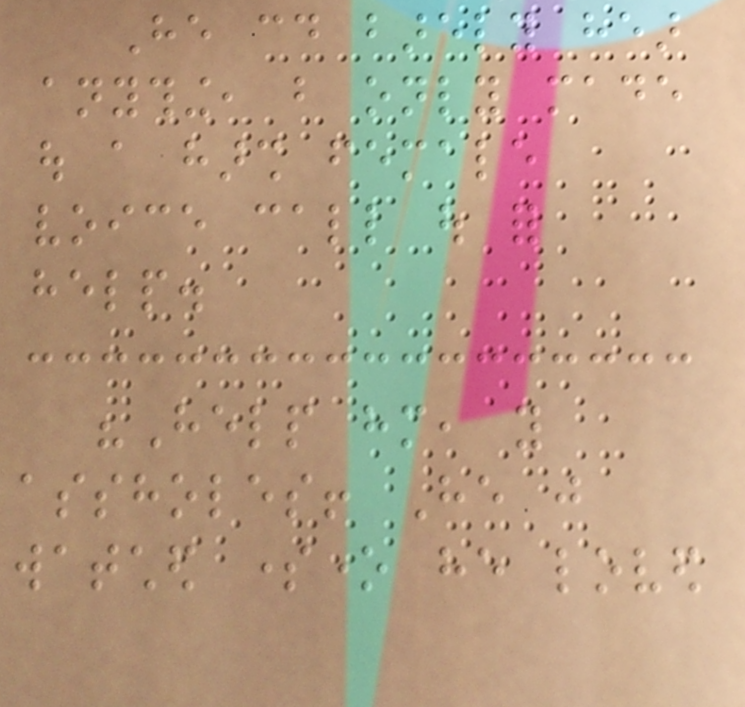He could barely hear
anything, but only made
out a harsh female
voice call out for
help.
"Help him, you
assholes! He just
watched someone he loved
